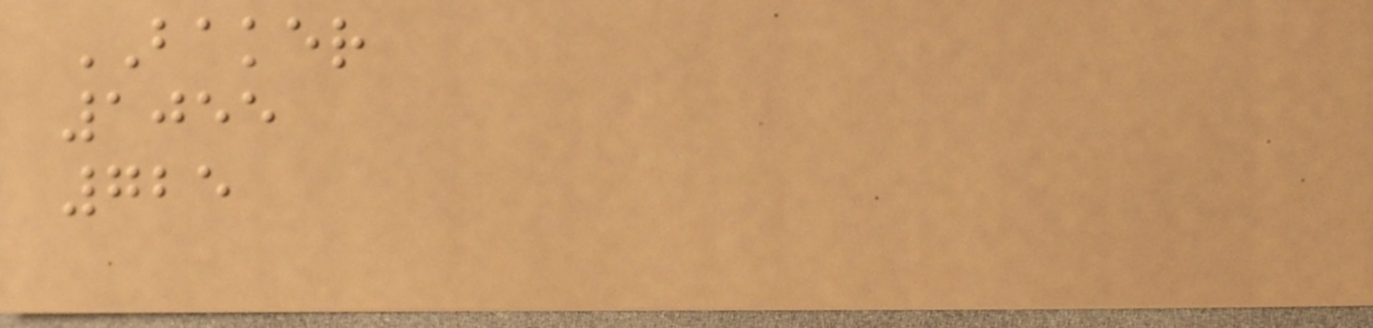BAKER
1055
725
